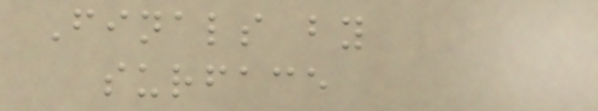Finals by
surface
